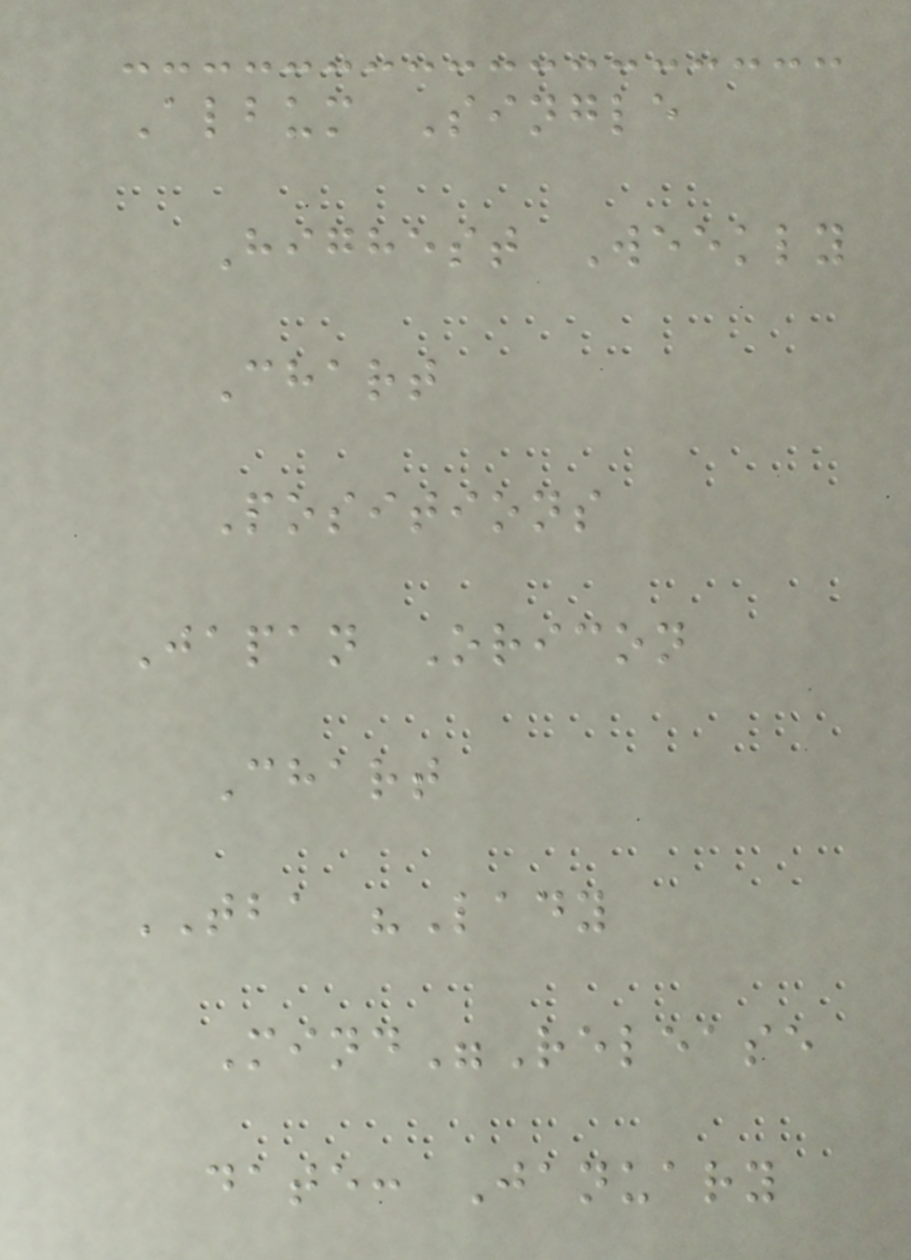Album Single
Highest Weekly
Chart
Positions
Japan Oricon
Chart
TBA "Lady
Mind"Release
date: January
